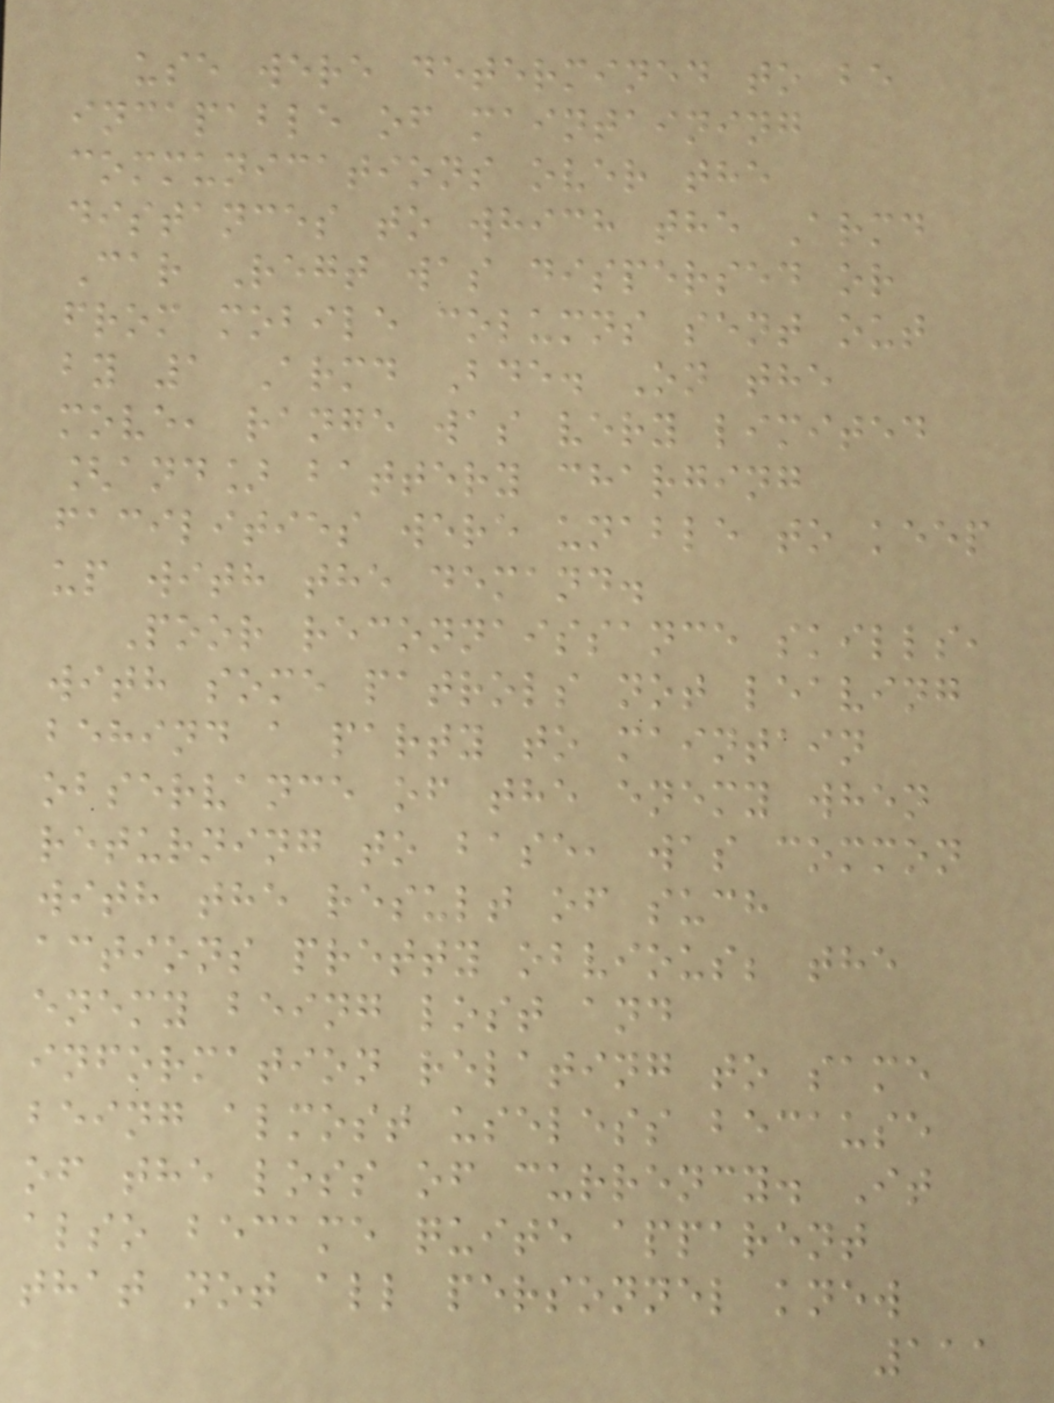use were determined to be
incapable of maintaining
communications over the
distances to which the Armd
Car Regt was dispersed or
from mobile columns sent out
by 1 Armd Bde. On the
move, range was very limited
[and] battery charging
facilities were unable to keep
up with the demand.
Poor reconnaissance skills,
with some patrols not leaving
behind a party to maintain
observance of the enemy when
returning to base, was common
with the result of such
actions pretty obvious; the
enemy being lost and
information relating to same
being almost useless because
of the loss of currency. It
also became quite apparent
that not all personnel knew
111
